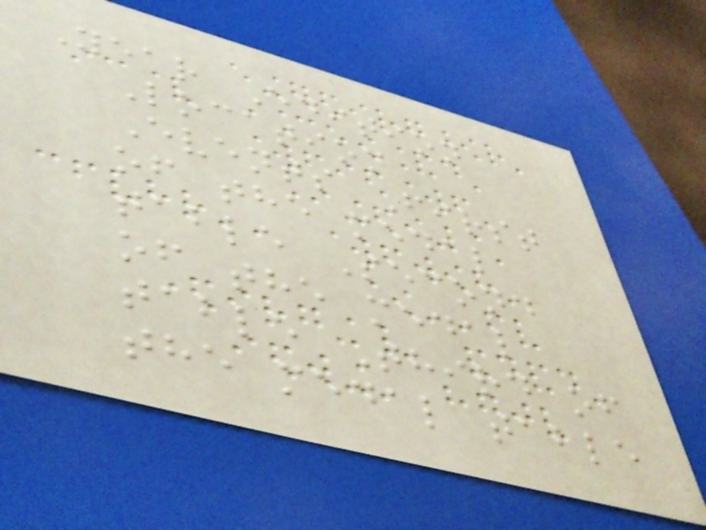Year Edition
Location
Events First
of the medal
table Second
of the medal
table Third of
the medal table
